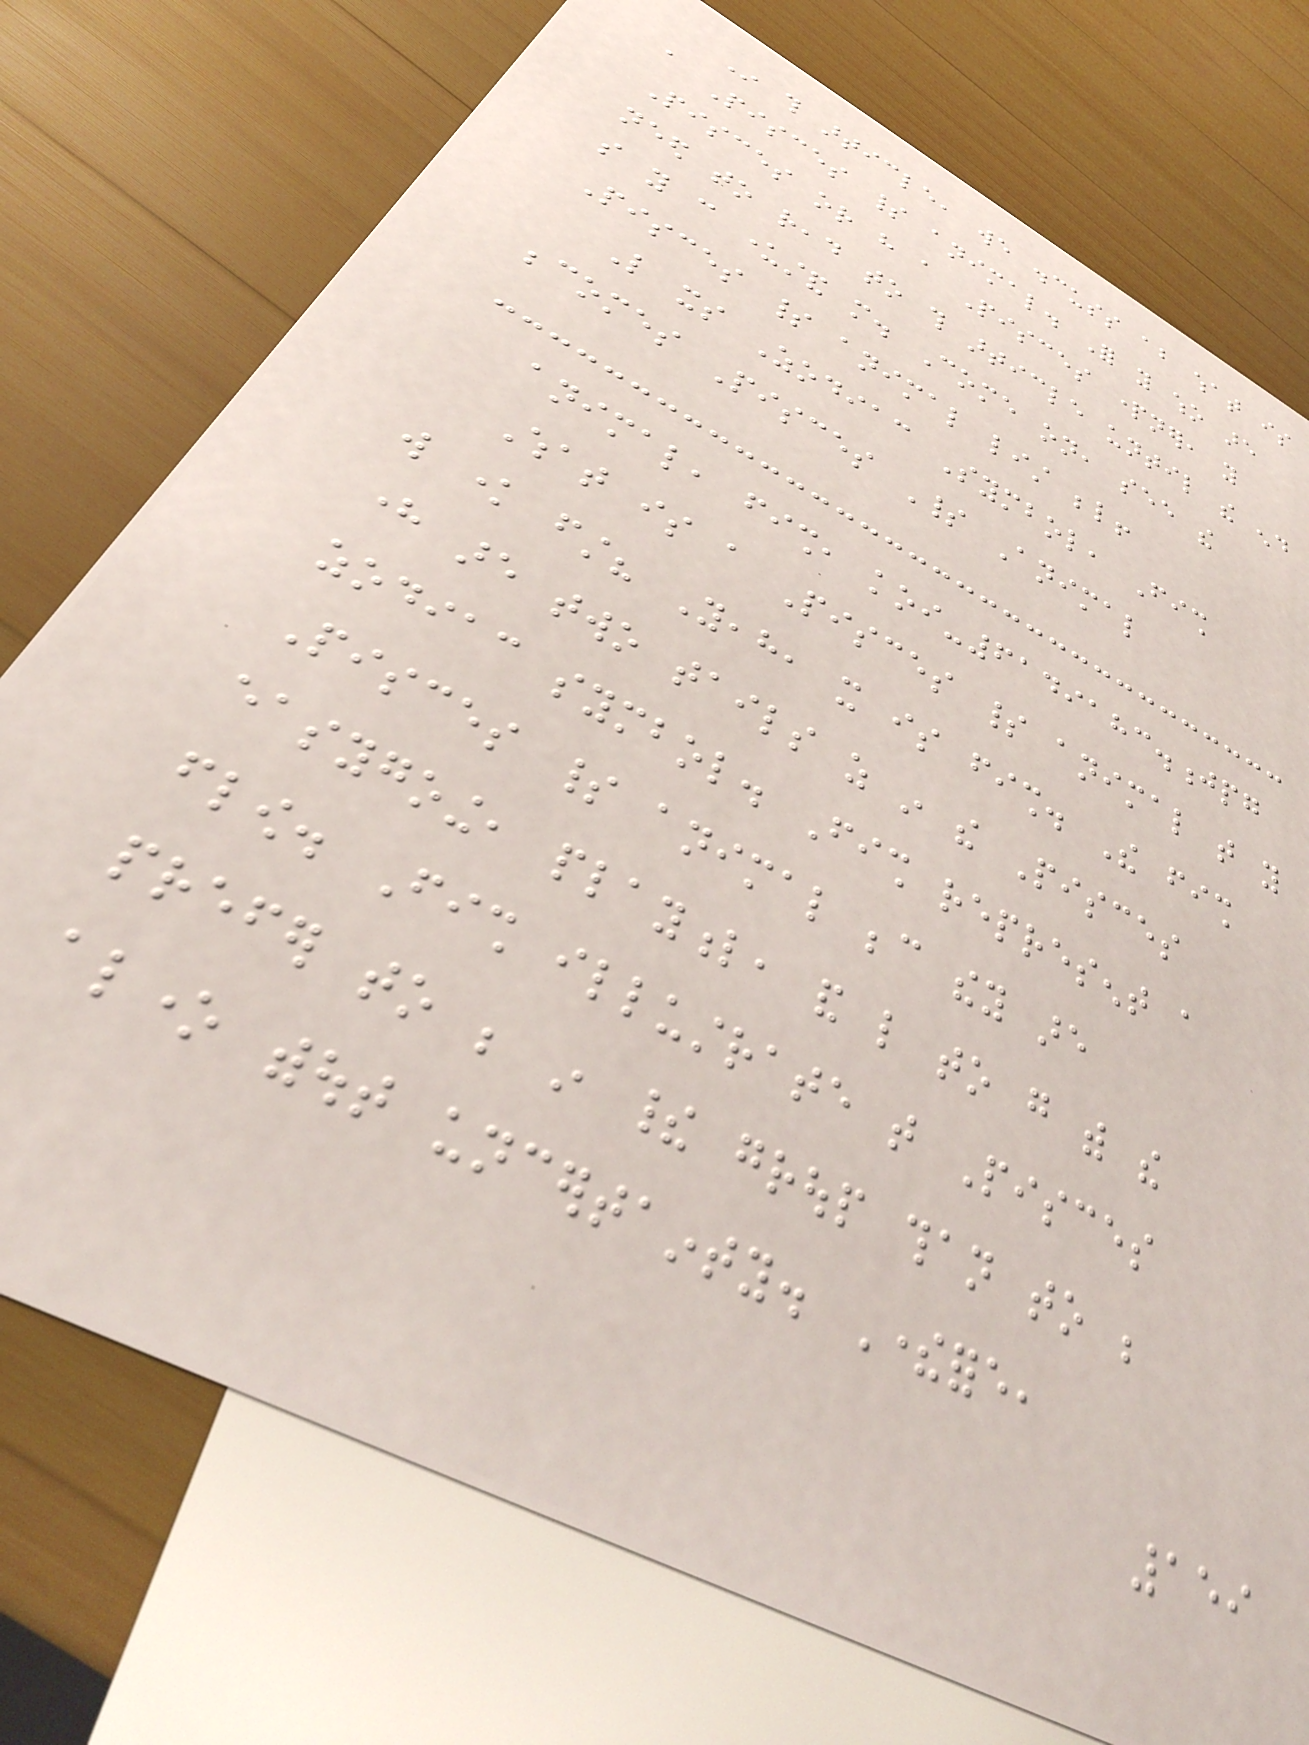In this article, we discuss about what is
a Pisces spirit animal. For you who are
Pisces or have a Pisces partner, you
need to read to this article until the end
so you can understand more. Come on, see the
Pisces spirit animal list below!
Like its Zodiac Symbol, Fish
becomes Pisces Spirit Animal
animal, fish, koi-6149183.jpg
What is a Pisces spirit animal that you
will know first? Yeah, it is fish. The fish
here are two tails as in the Pisces
zodiac symbol. Fish represent a
Pisces spirit animal because they are
easygoing, playful, and like to go with the
flow. Fish illustrate that Pisces
prefer to be in their group than to be
alone without uncertainty. Therefore,
159
